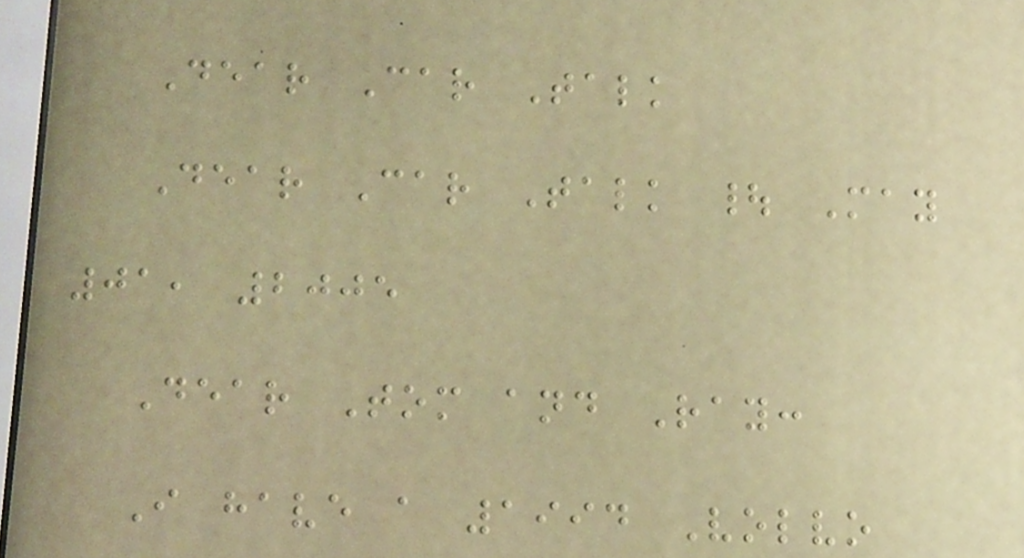Dear Car Talk
Dear Car Talk | May
01, 2005
Dear Tom and Ray:
I have a 1994 Volvo
